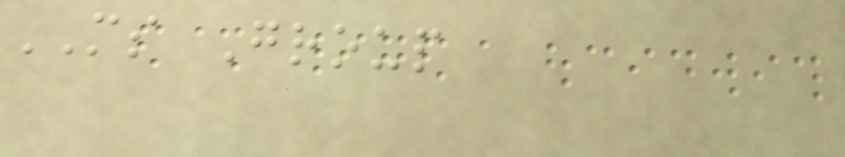MS Group
